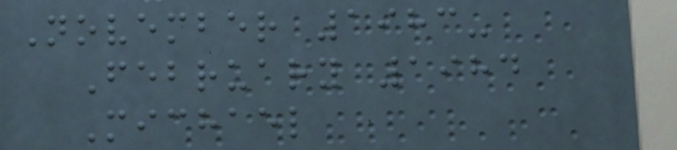November 1983-
February 1984
Michael
